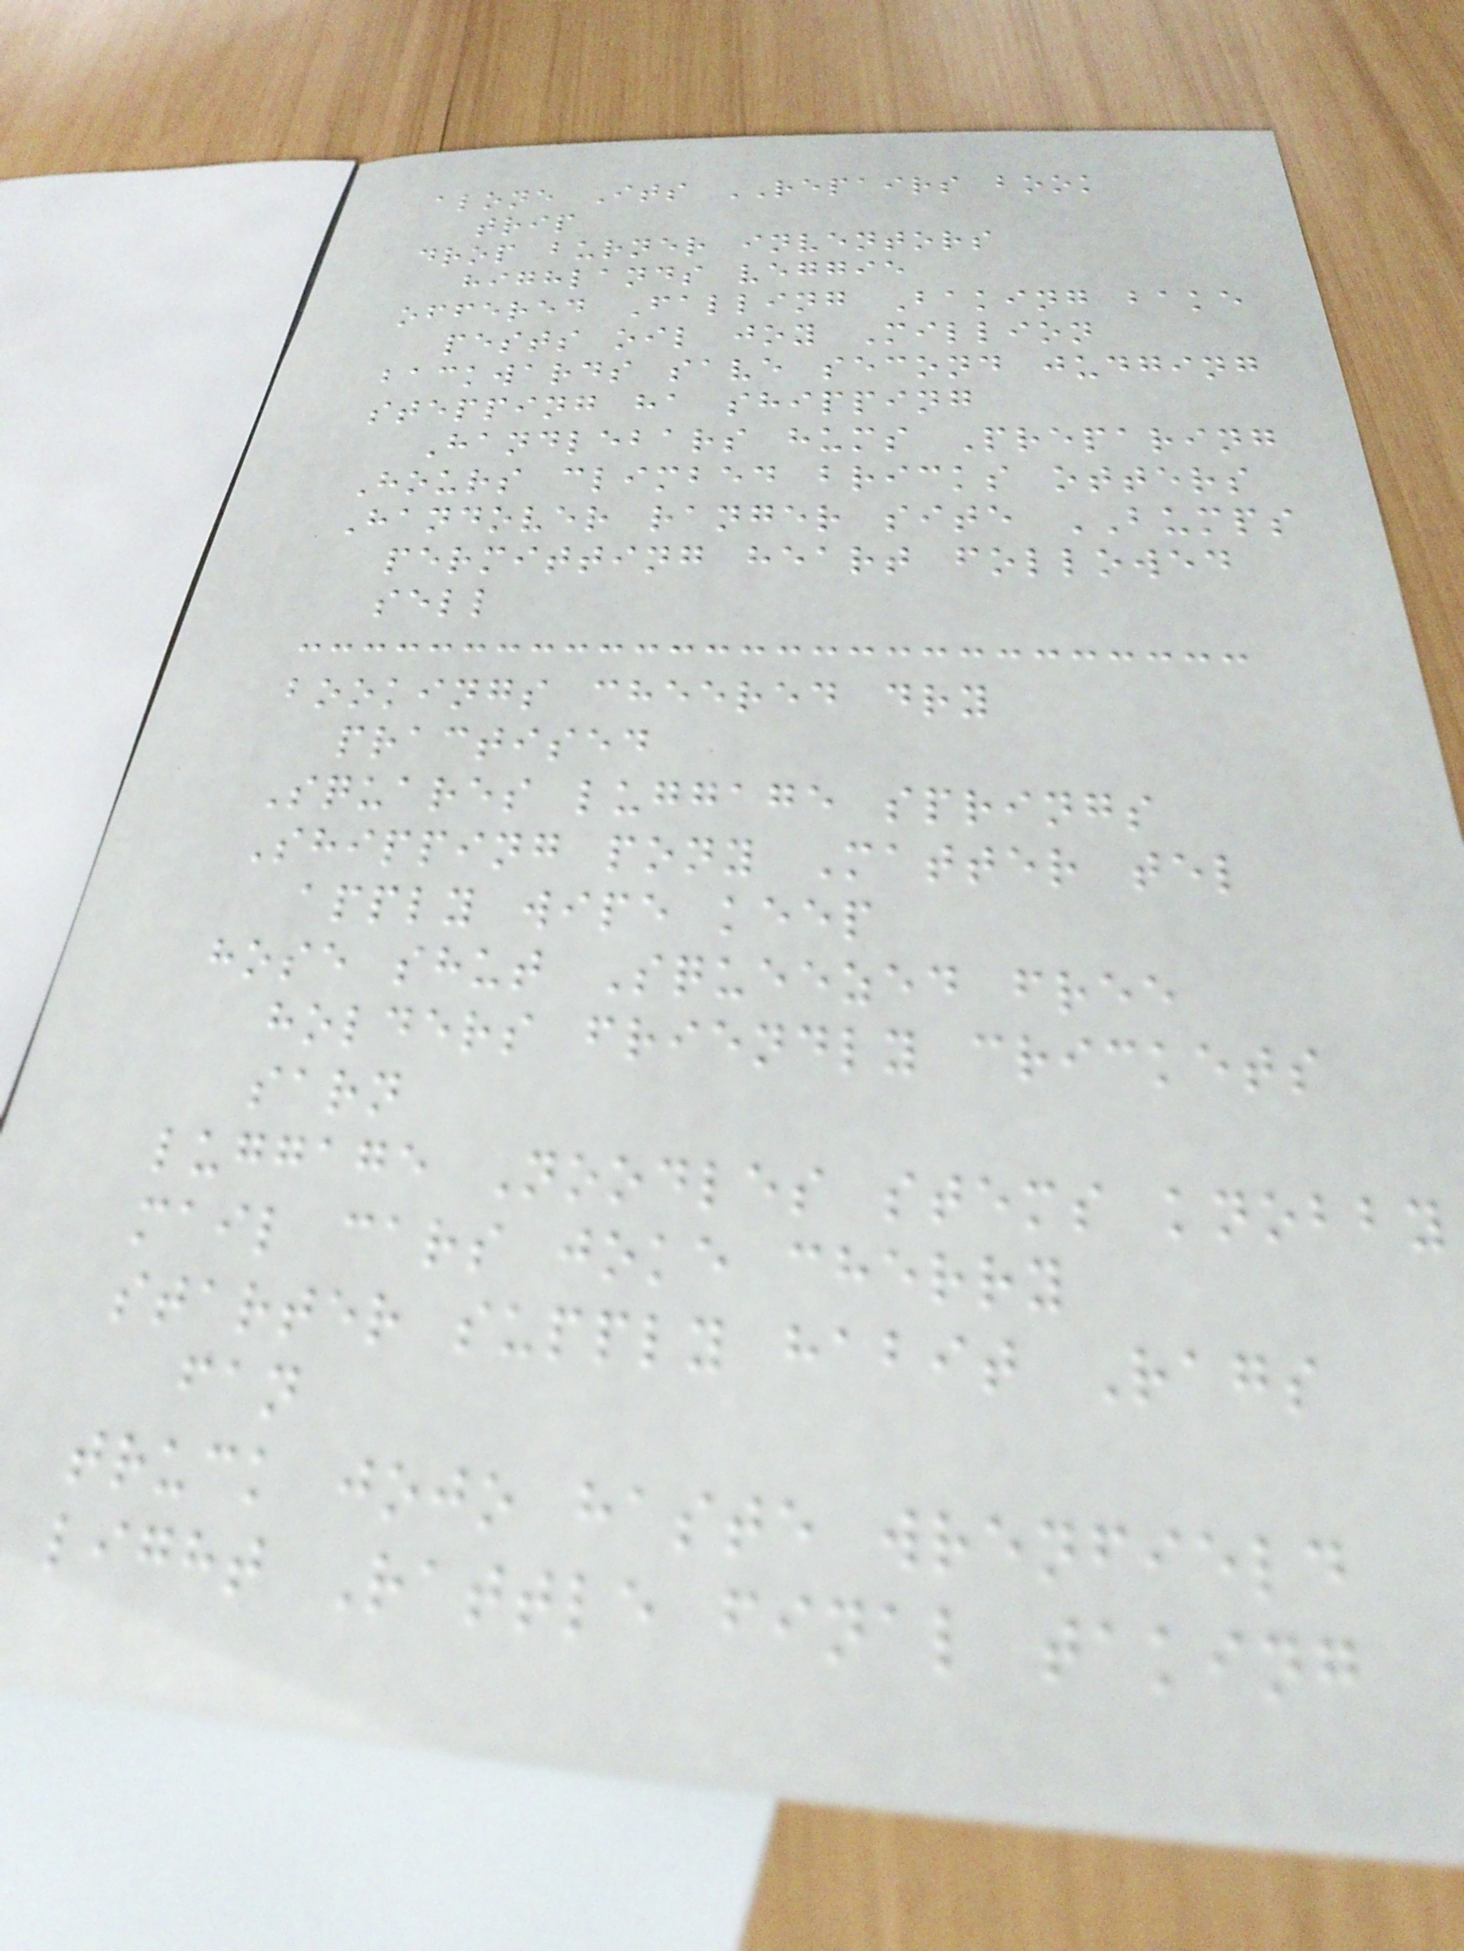alone Its REPAIRS book
trip
drop burner inventors
highlands veggie
offered Falling Baking bake
pests oil joy Million
backwards save second judging
stepping ha shipping
Handlebars hums Preparing
Hours climbed bricks otters
Handover ranger site BUMPS
permitting heart followed
sell
bookings cheered dry
practised
Squares luggage springs
Shipping pony Matter tel
apply wipe keep
hose shut Squeezed free
holders friendly crickets
sarn
luggage Noodles stems knobby
mail cars joke cherry
starter supply habit Rags
fan
truck jojo haste wrenfield
light Rattle final taking
